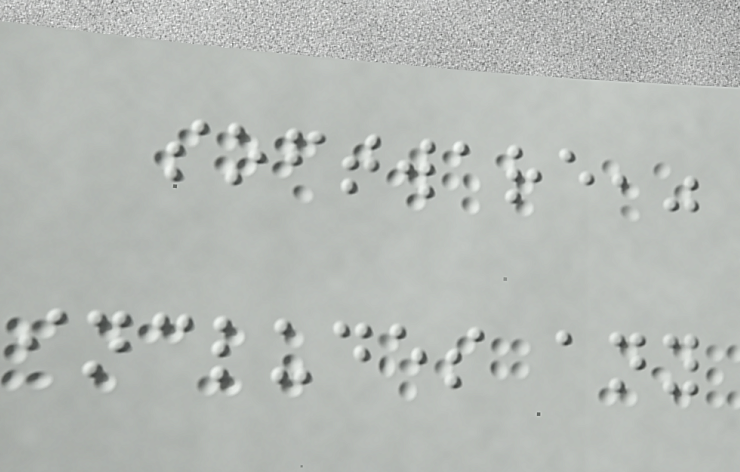software,"
includes any
